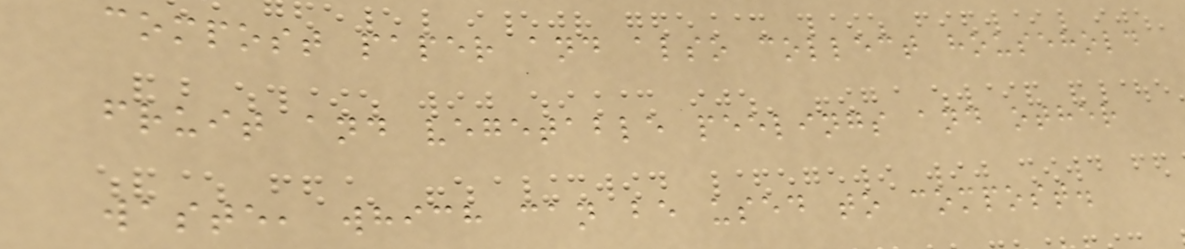compost paper and also collect household
fruit and vegetable peelings and other
waste, which can be used to compost.
